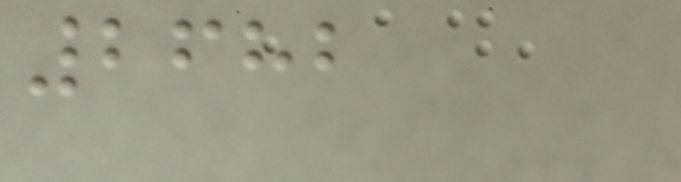2682
